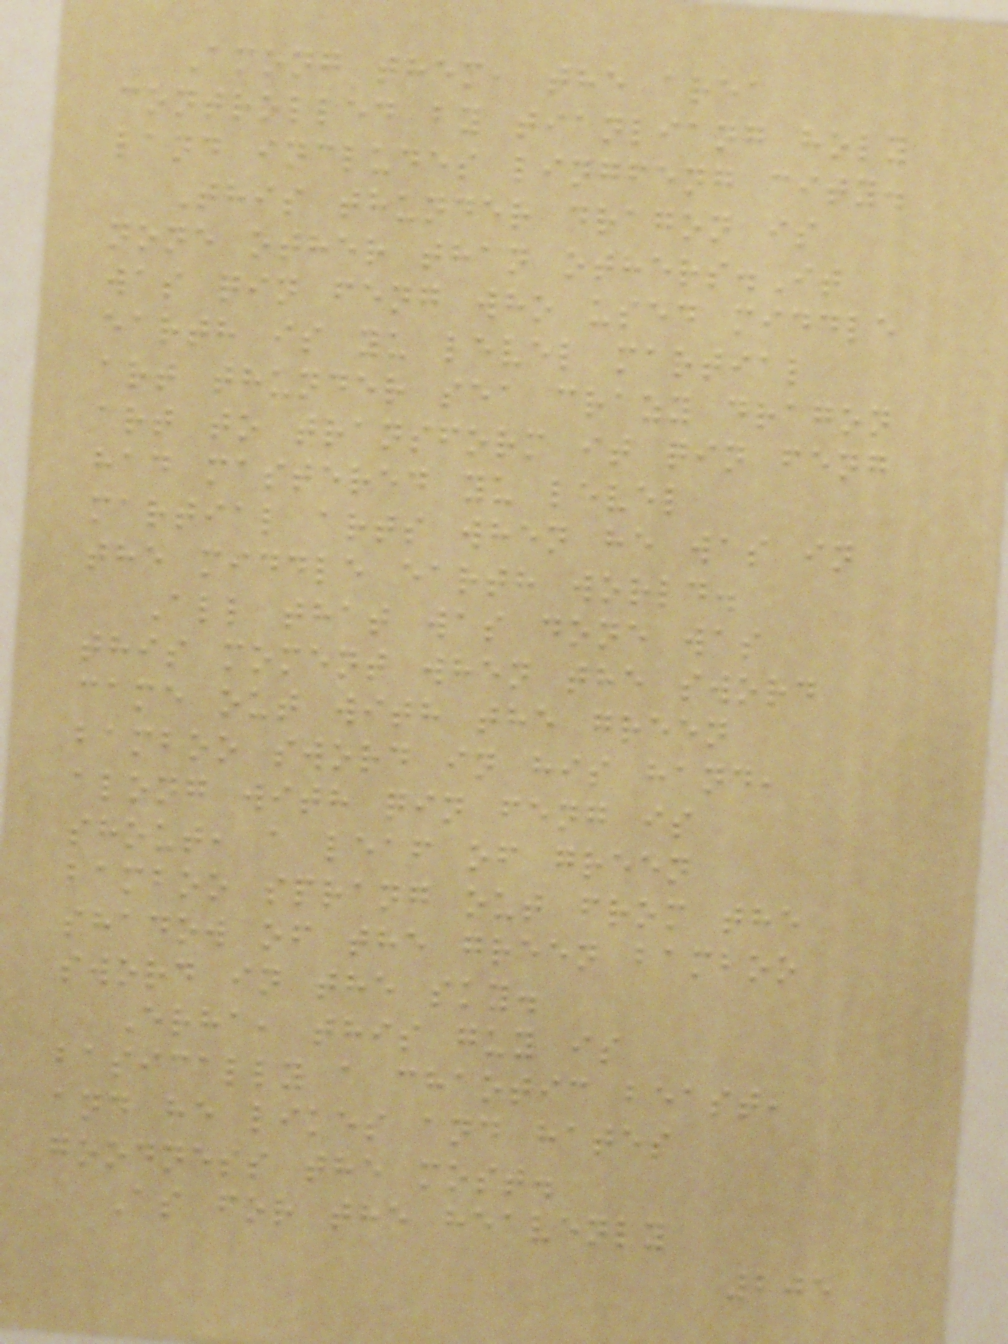Among them, the area
controlled by tianliang holy
land includes lingfeng city.
This thunder dragon is
none other than others.It
was qin feng who used middle
earth is yu level martial
art thunder sea crazy dragon
art to transform it qin feng
had mastered yu level
martial arts when he was in
the middle earth world.
All that was done was
this moment when the sword
came out with the green
bamboo sword in his hand,
along with qin feng is
shout, a leaf of green
bamboo sprang out from the
shadow of the green bamboo
sword in the sky.
Erha, this guy is
basically a chaotic beast,
and he likes and hates
goodness the most.
As for the heavenly
205
